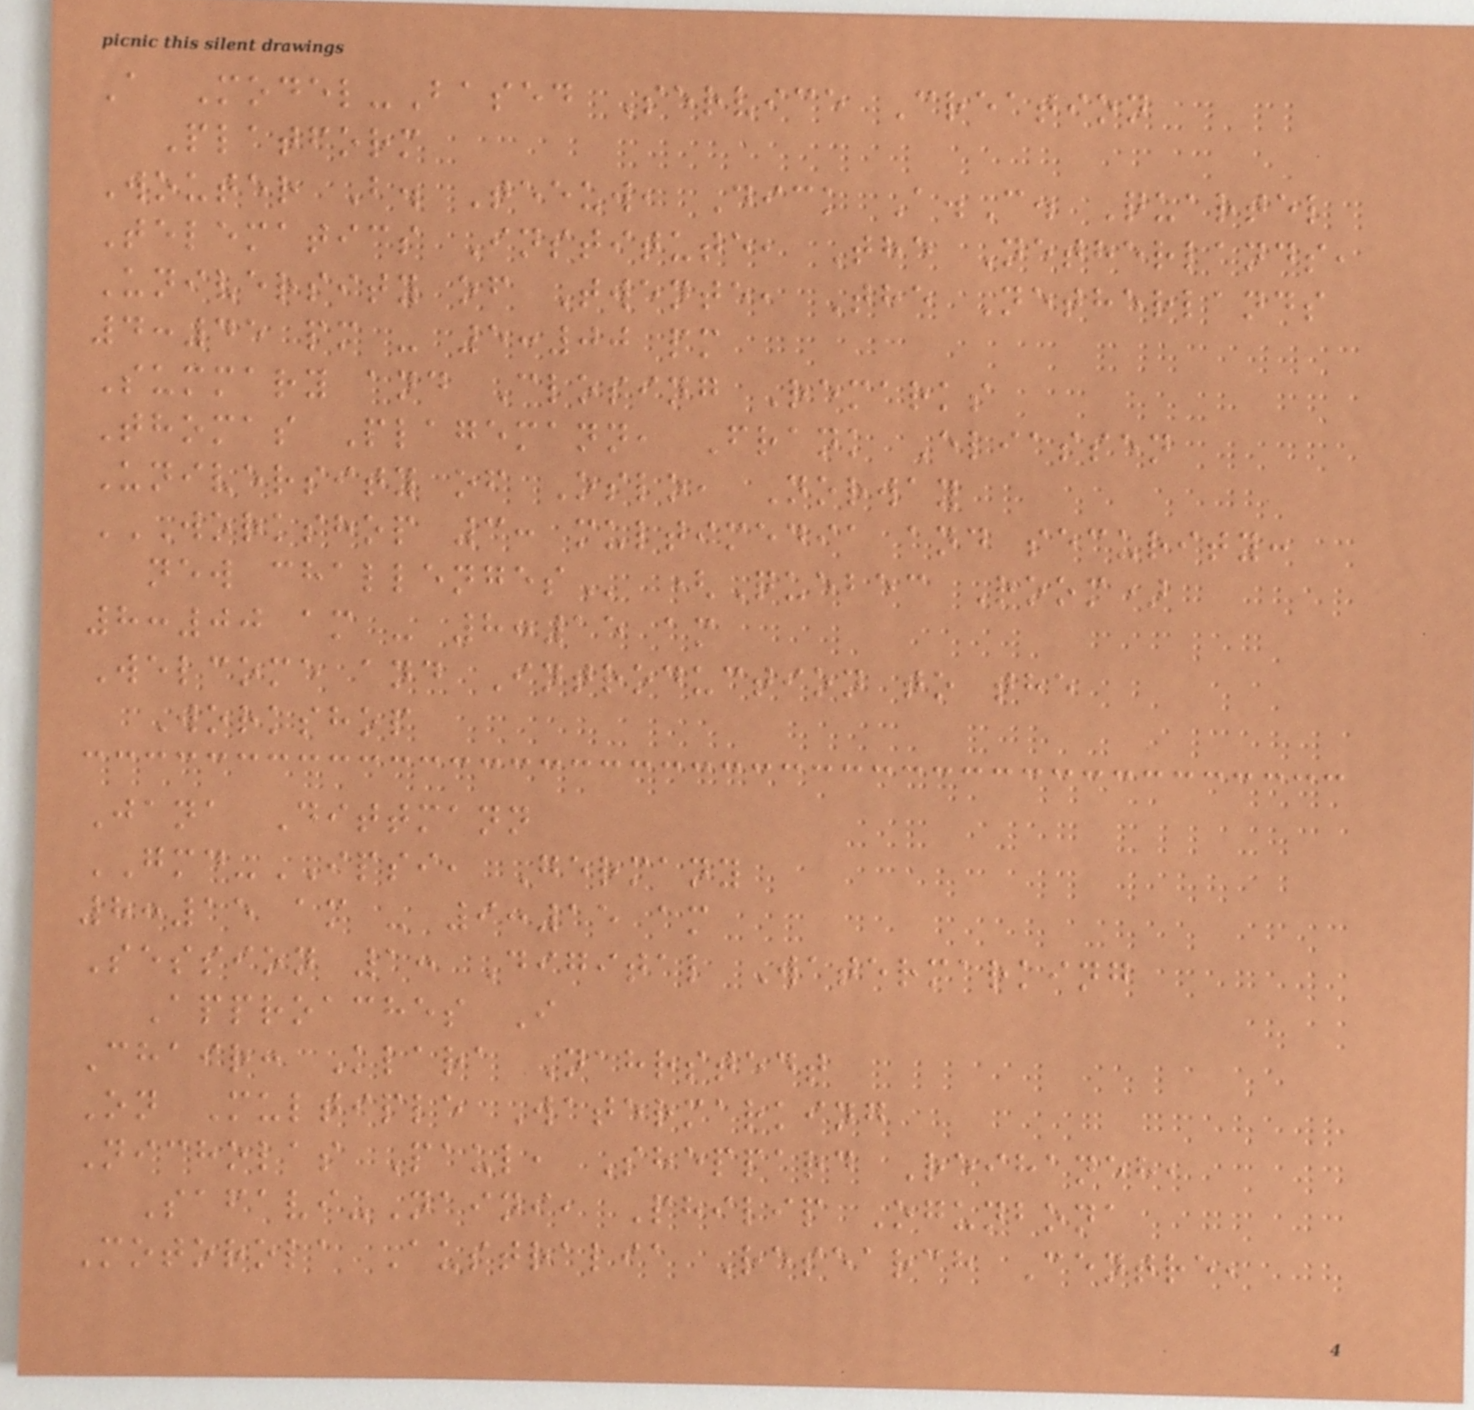A Model-Based Service Creation
Platform
Wouter B. Teeuw, Dick A.C. Quartel
Telematics Institute, The Netherlands,
University of Twente, The Netherlands
4:45 pm - 5:00 pm
Summary and Closing Remarks
Thomas Plagemann, Frank Eliassen
University of Oslo, Norway
WORKSHOP 3: MULTIMEDIA AND SECURITY:
NEW CHALLENGES (Quebec Room)
8:00 am - 8:15 am
Welcome and Introduction to the
Workshop
Jana Dittmann
GMD-IPSI, Germany
8:15 am - 9:15 am
Session 1: Digital Watermarking
Approaches I
Chair: Klara Nahrstedt
On Multiple Watermarking
Nicholas Paul, Sheppard Reihaneh,
Safavi-Naini, Philip Ogunbona
Motorola Australia Research Centre,
